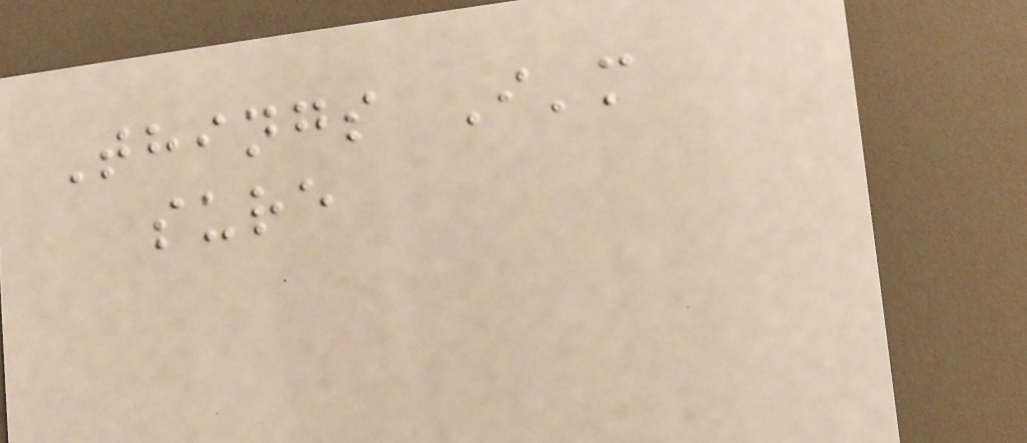Things I'm
sure
